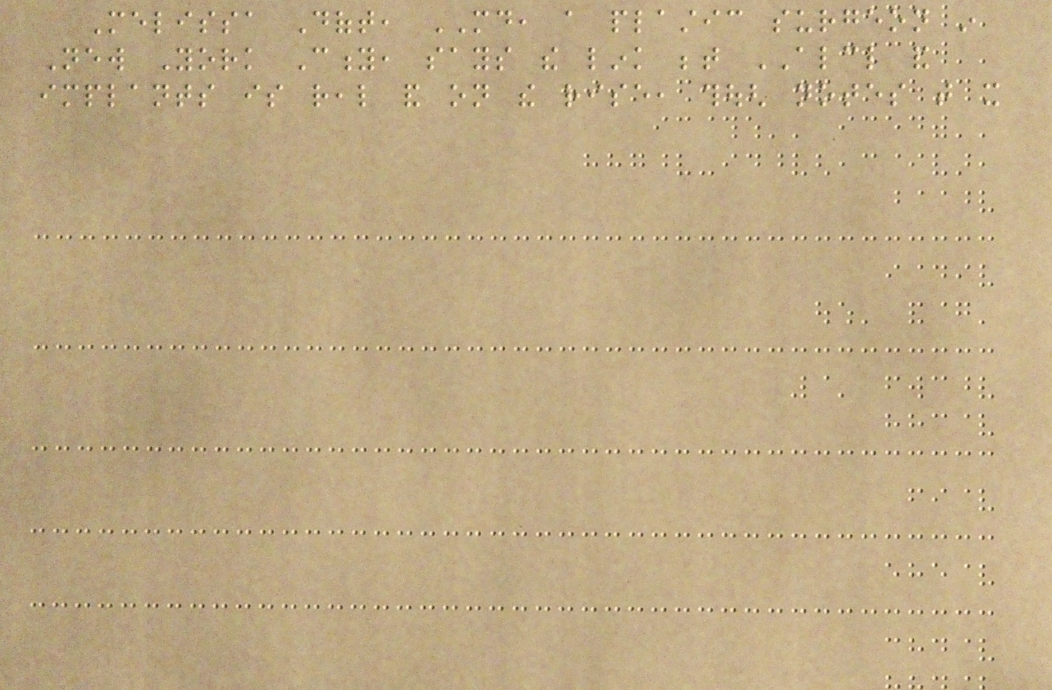Melissa Doft, MD, a plastic surgeon in
New York City, says the link between ALCL and
implants is real and on the rise, though notes that it
